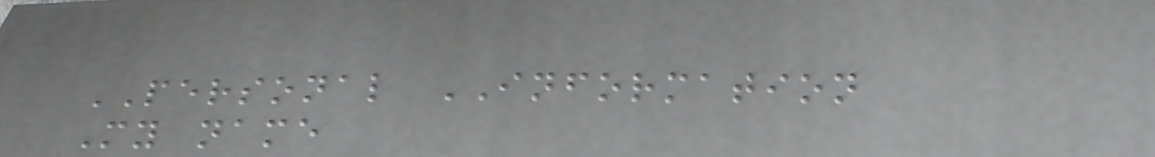PERSONAL INFORMATION
My name
